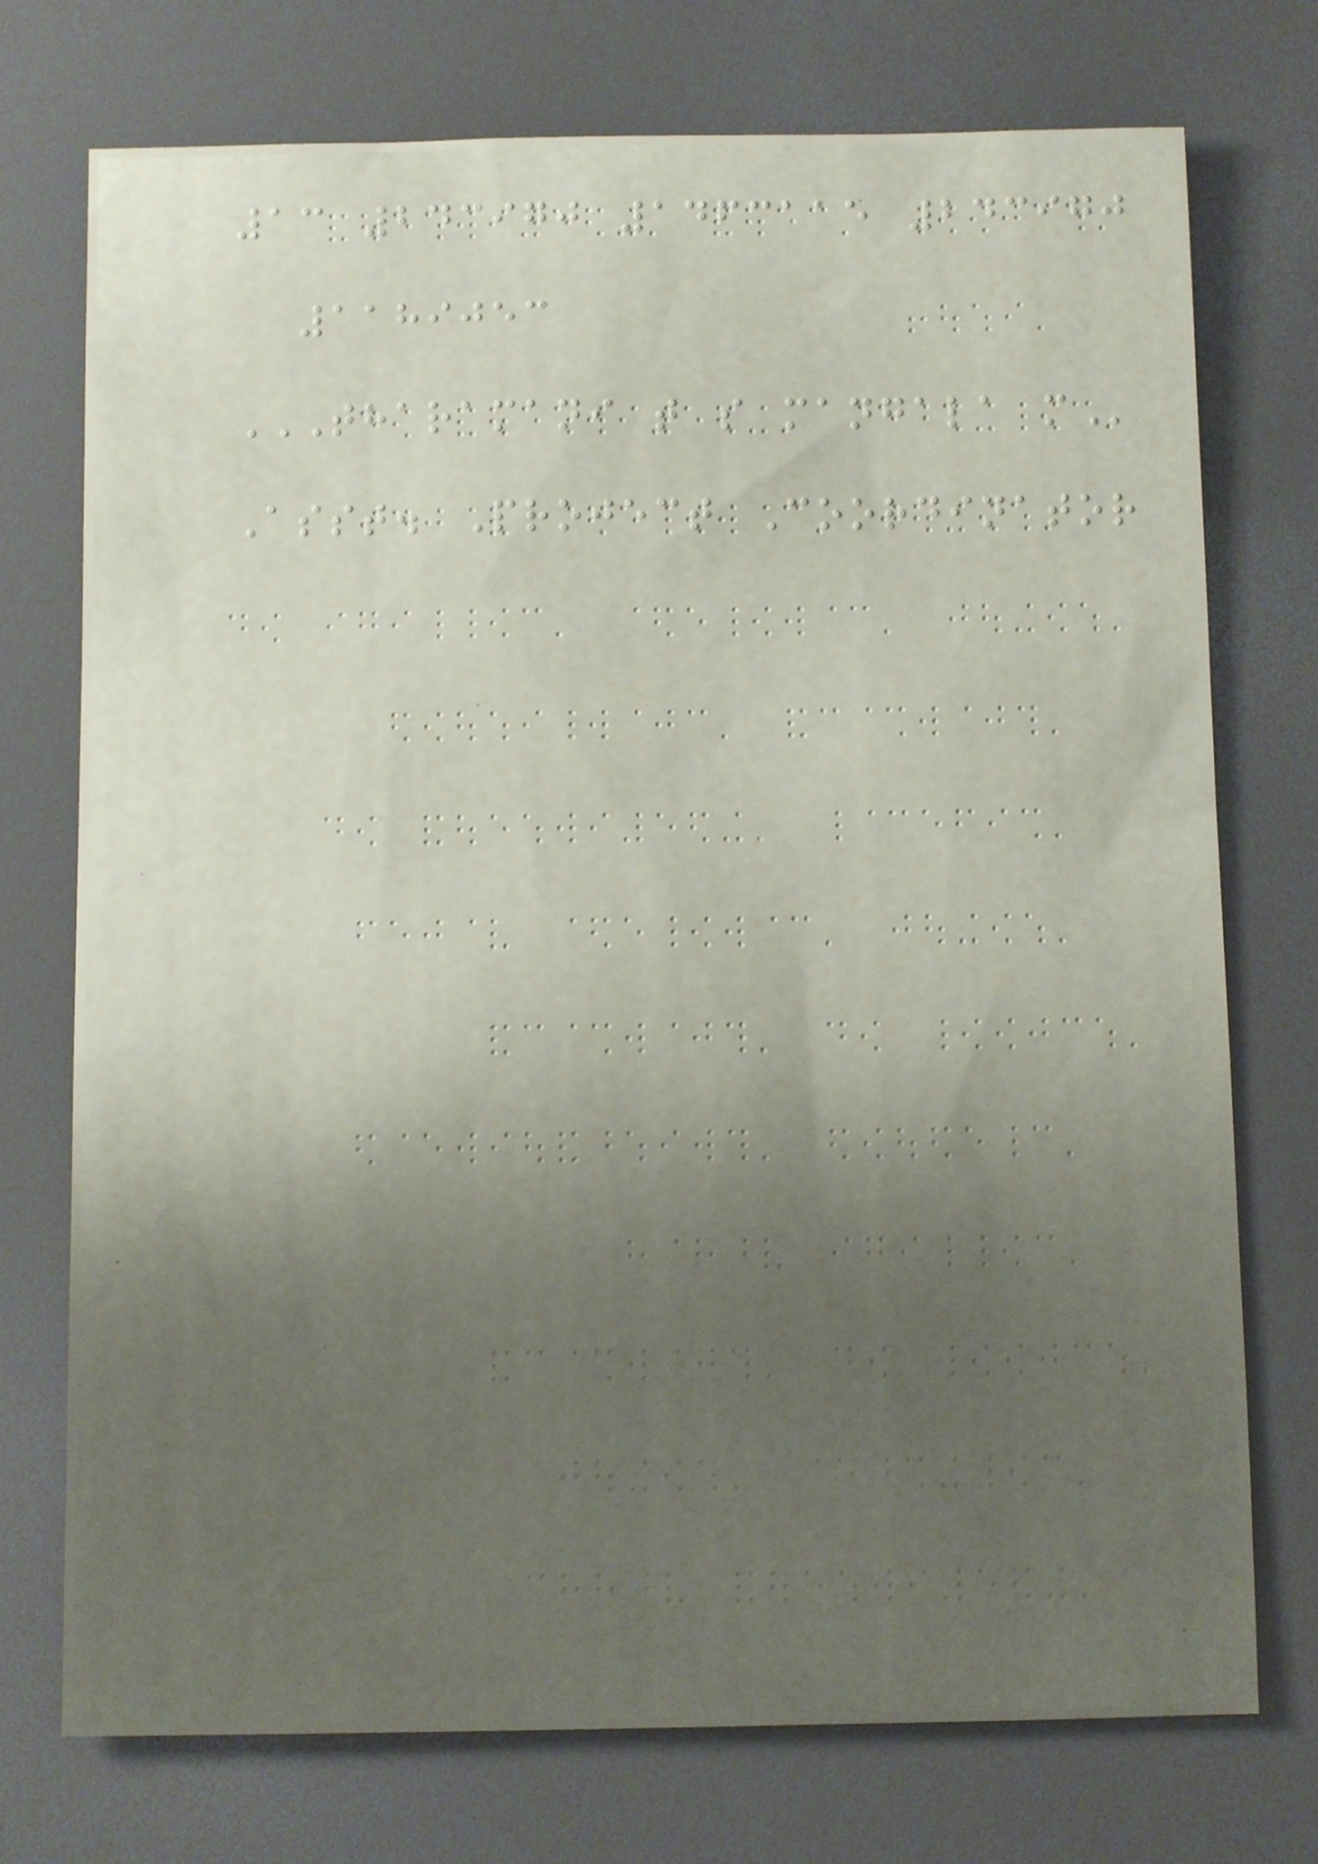13 243970 1463115 243970
1189053
THARAMANI T S MANGALA M
Asst. Project Coordinator
